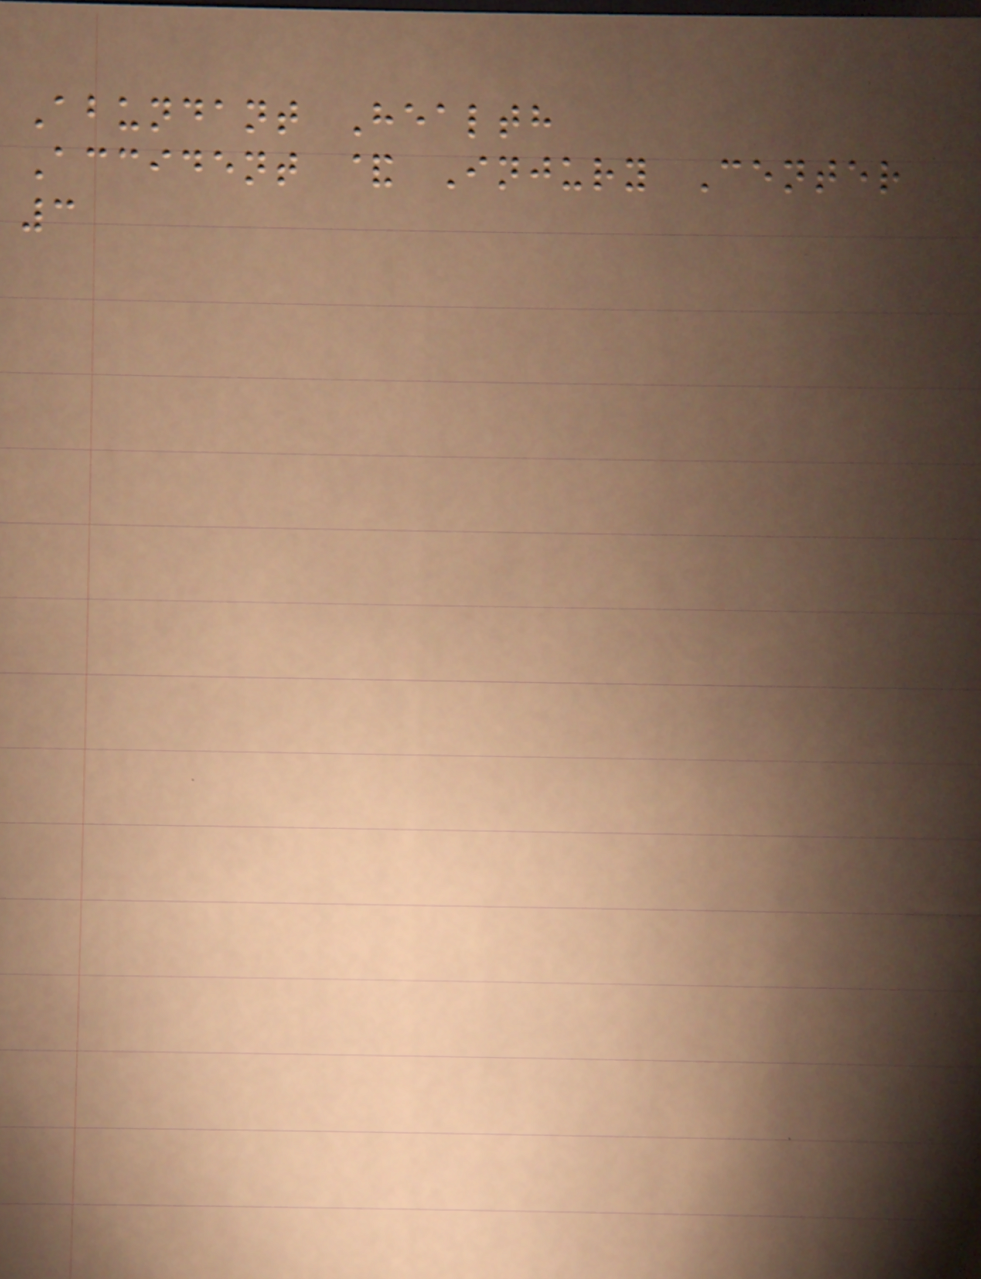Abundant Health
Accident & Injury Center
3
